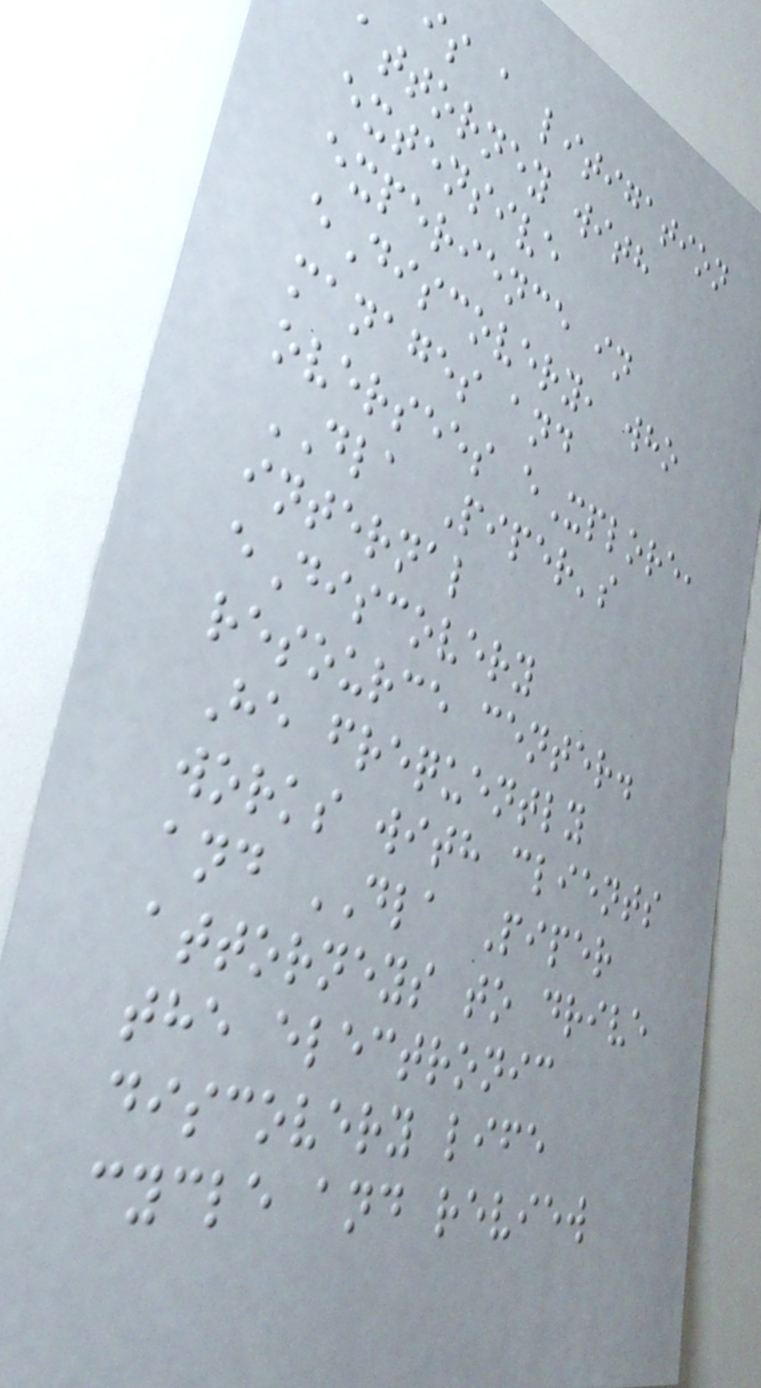is a litigation
attorney with
extensive
experience in
eDiscovery, who
manages and
oversees eXplore,
DLA Piper's
internal
eDiscovery
resource center.
He frequently
works with clients
and DLA Piper
attorneys to drive
the electronic
discovery life
cycle and review
